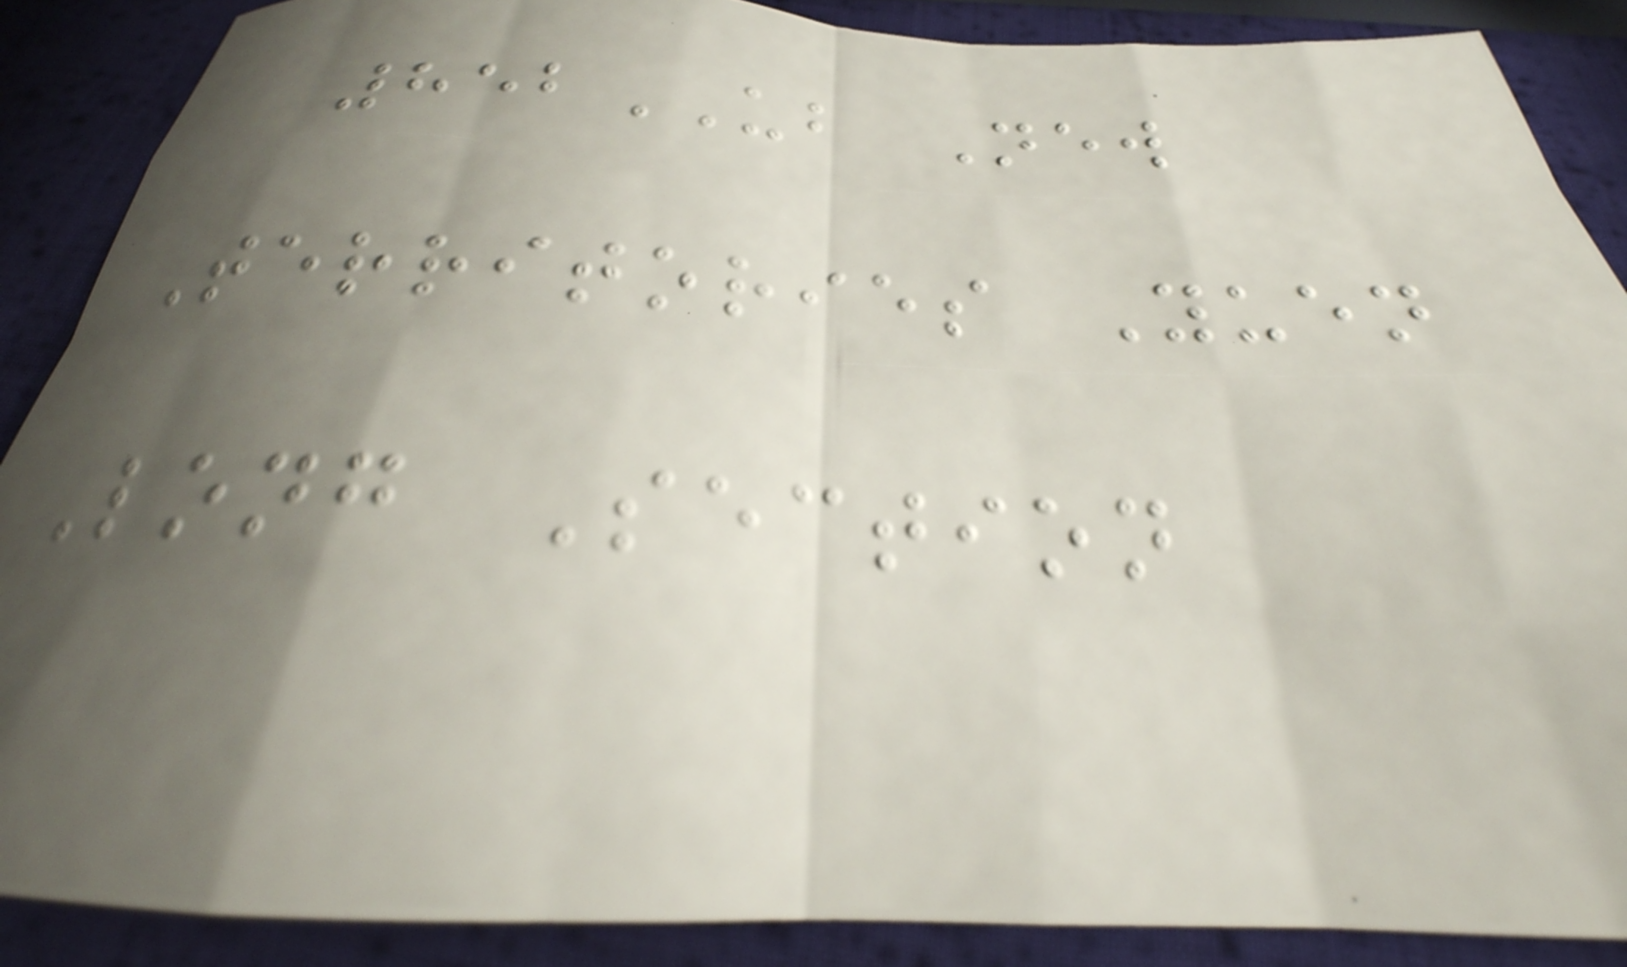852UB New
Territories Yuen
Long Section
